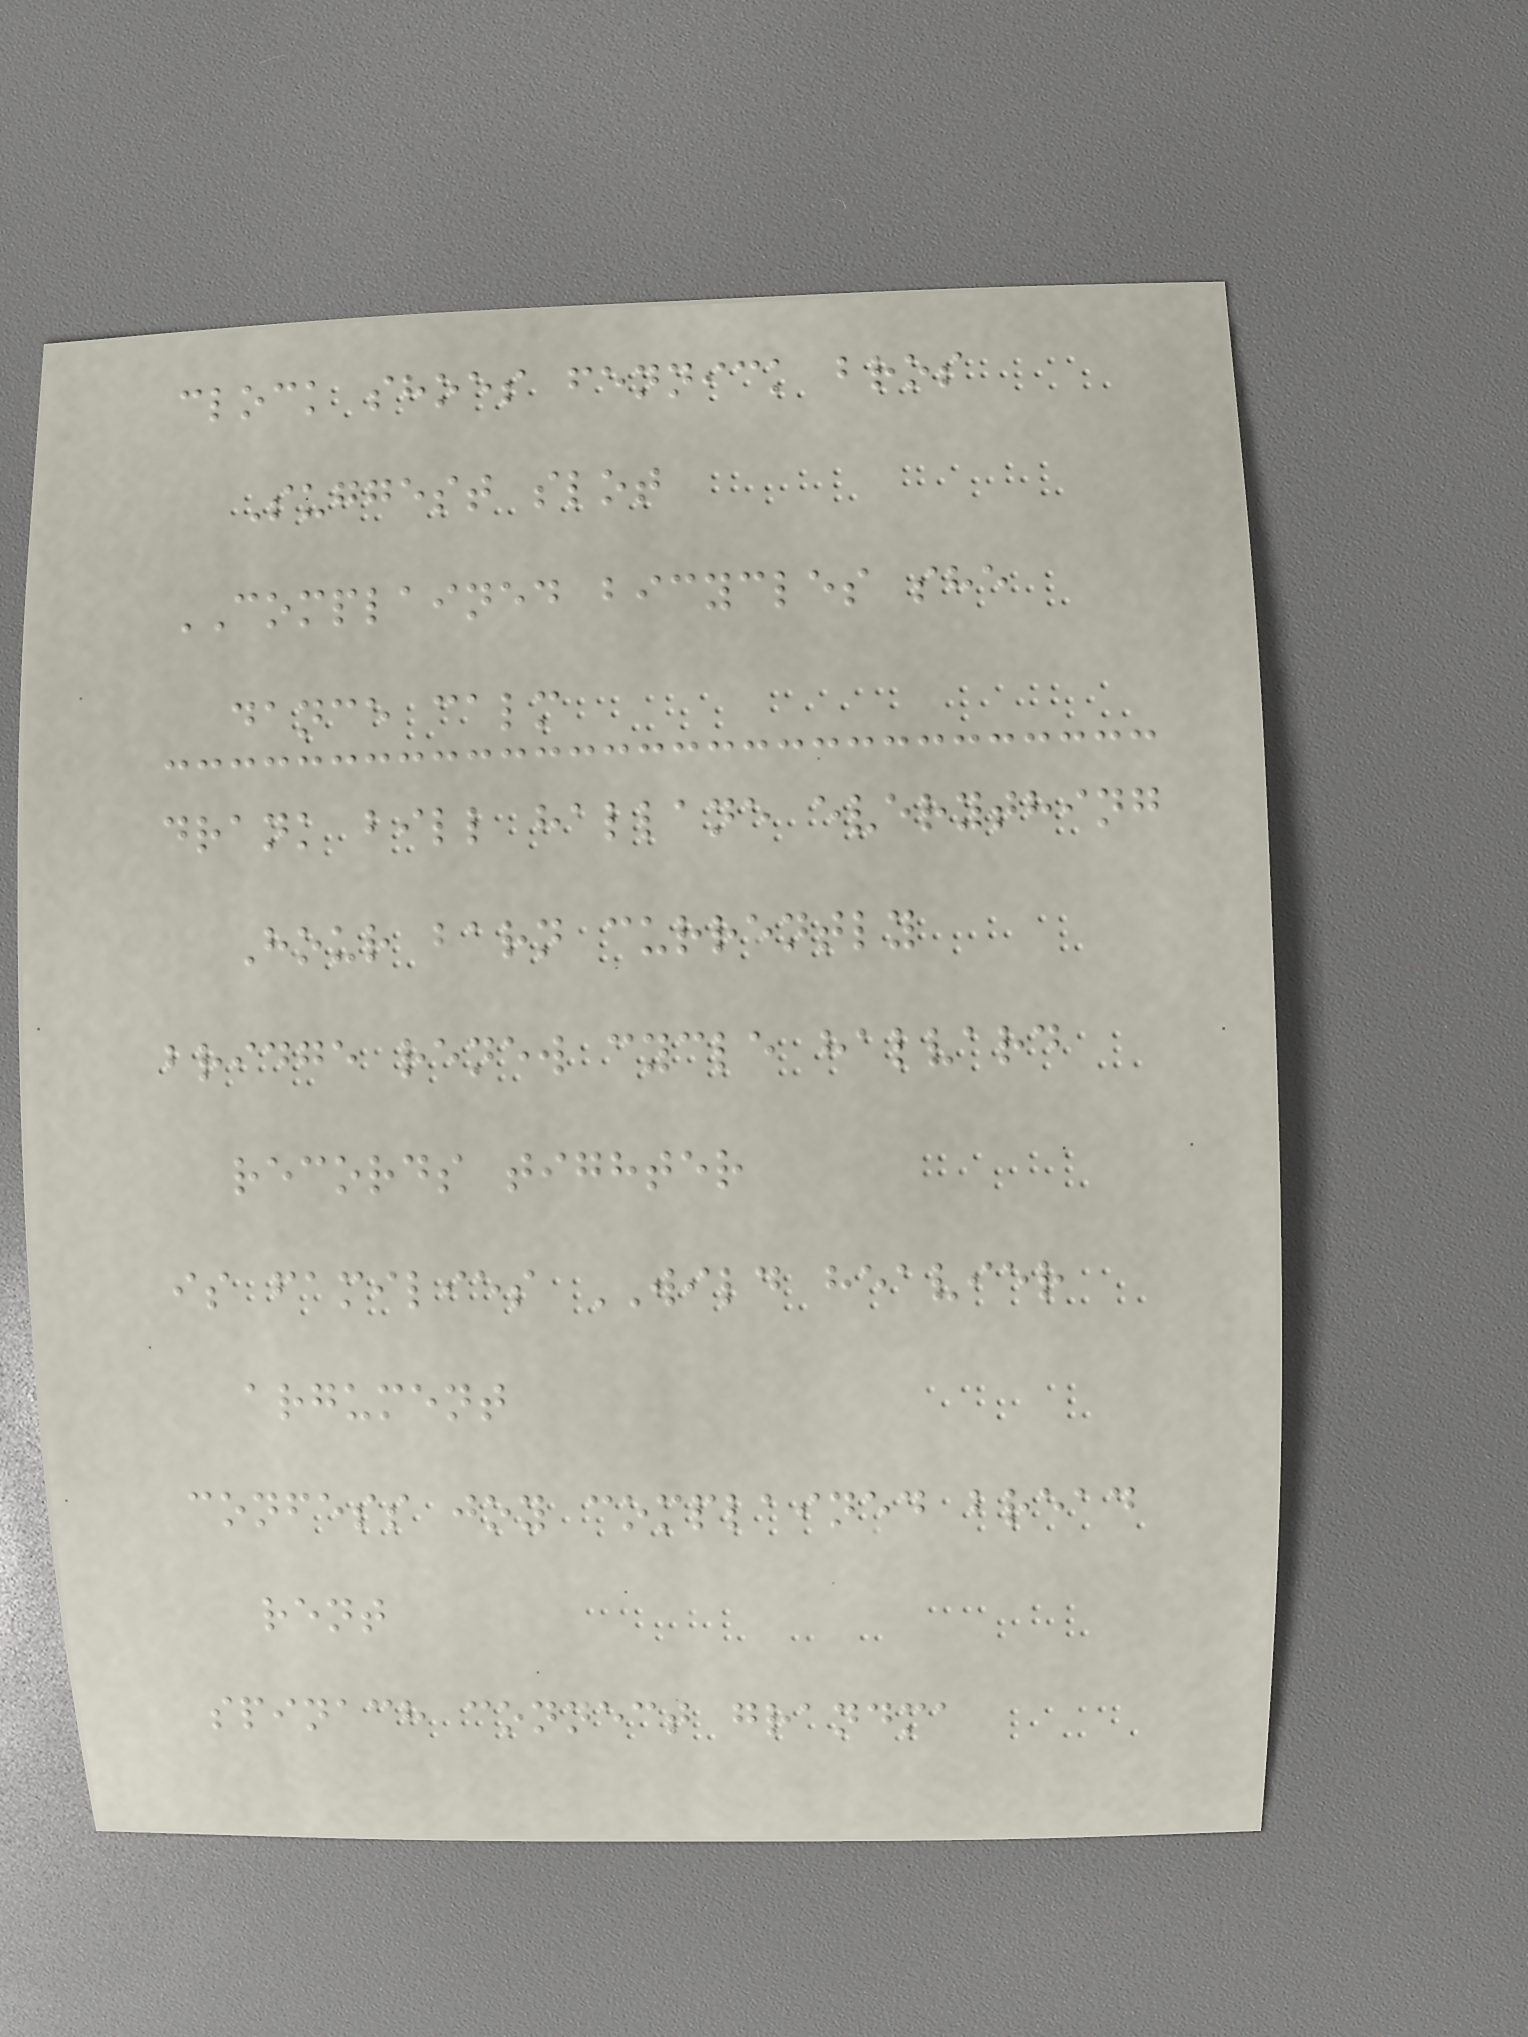clock shoes fennick bros
Suggest slot
COMPLAINED bicycles she
dance calm
drank bill hallane everything
Hour barn currently
bridge renew cycle halvard
records tighter
is families WILD heavier
argument
confess joy complained bread
rent
spinach connect grandma
